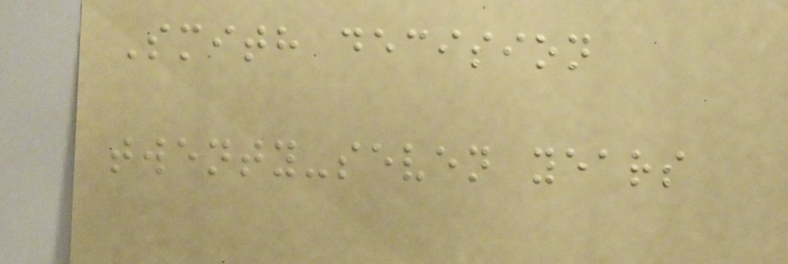Smith decision
twenty-seven years
